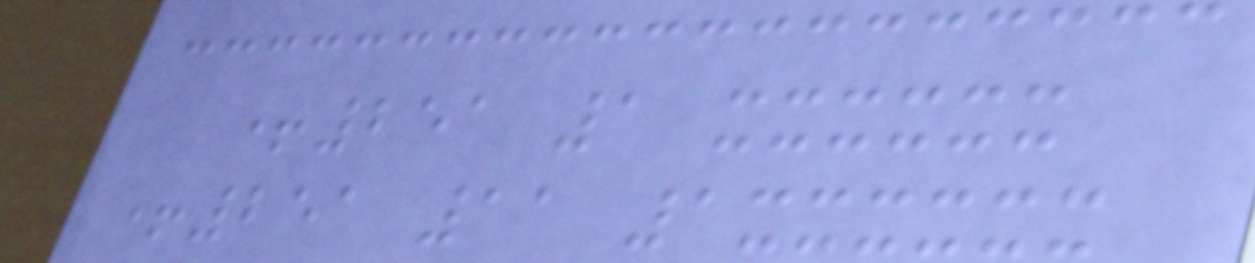+251 1 xxxxxx
+251 11 1xxxxxx
